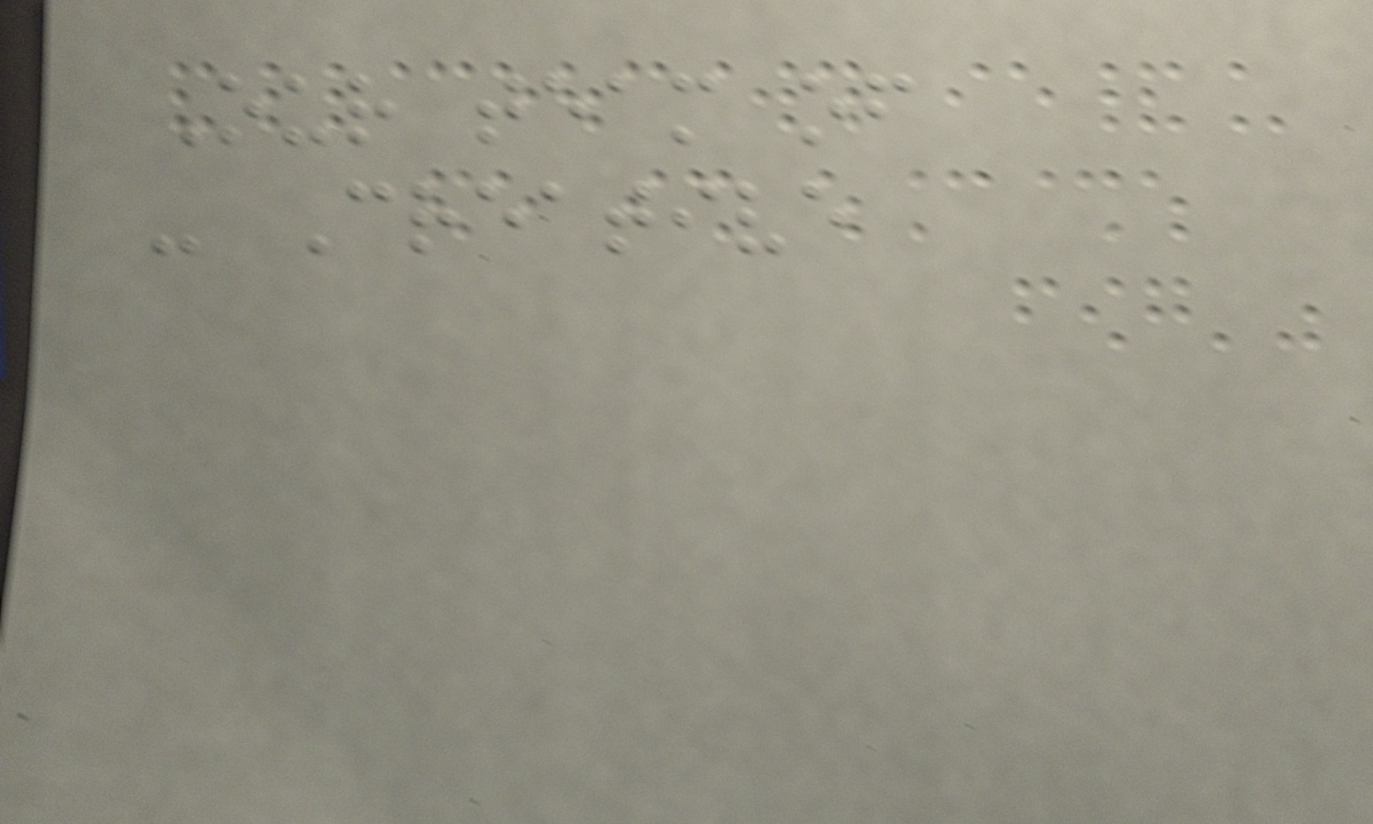Our team of
- Creative
